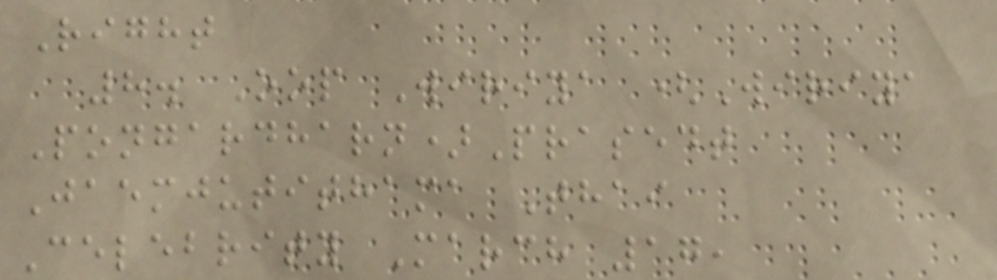Right
8. Oop Wiriya (Wiriya
Pongardharn)Prasedt
Jaemjutithama Thai
Celebrity March 17,
